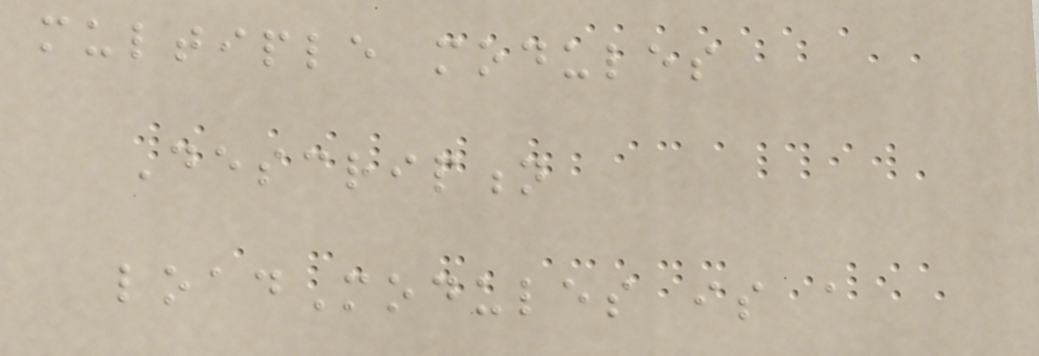multiple modules
Description
loadModules is a
